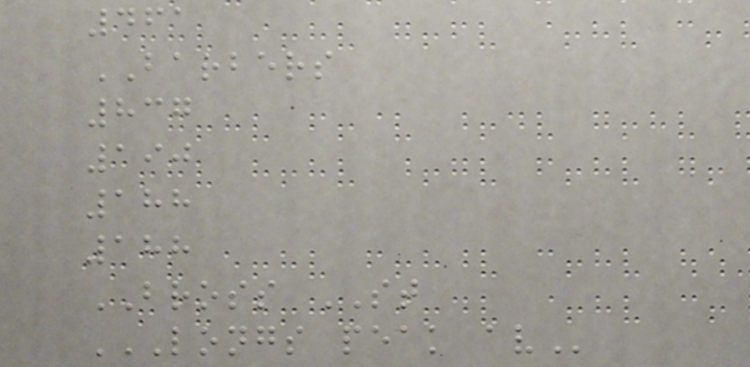461
BARBERS
837
190
188
188
BROSS ST
LONGS PEAK AV
